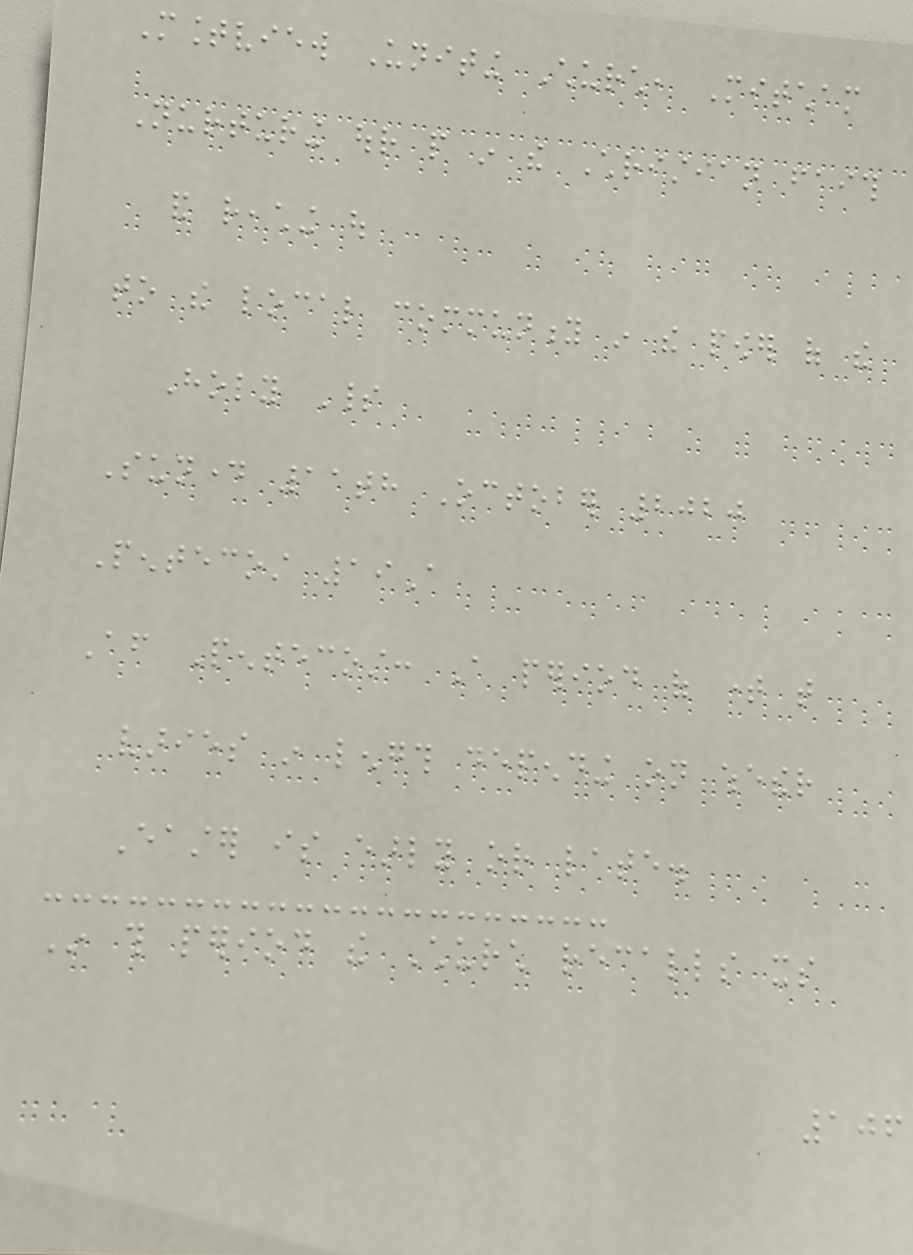Mountview Uniting Church, Mitcham
Nurturing our people in the Christian faith
and reaching out
to the local community in the power of the
Holy Spirit
Sunday 11th October 2020
Pentecost 19A
After Pentecost: A period of time that
varies in length depending on whether
Easter is early or late.
In this period the Church recalls its
106
